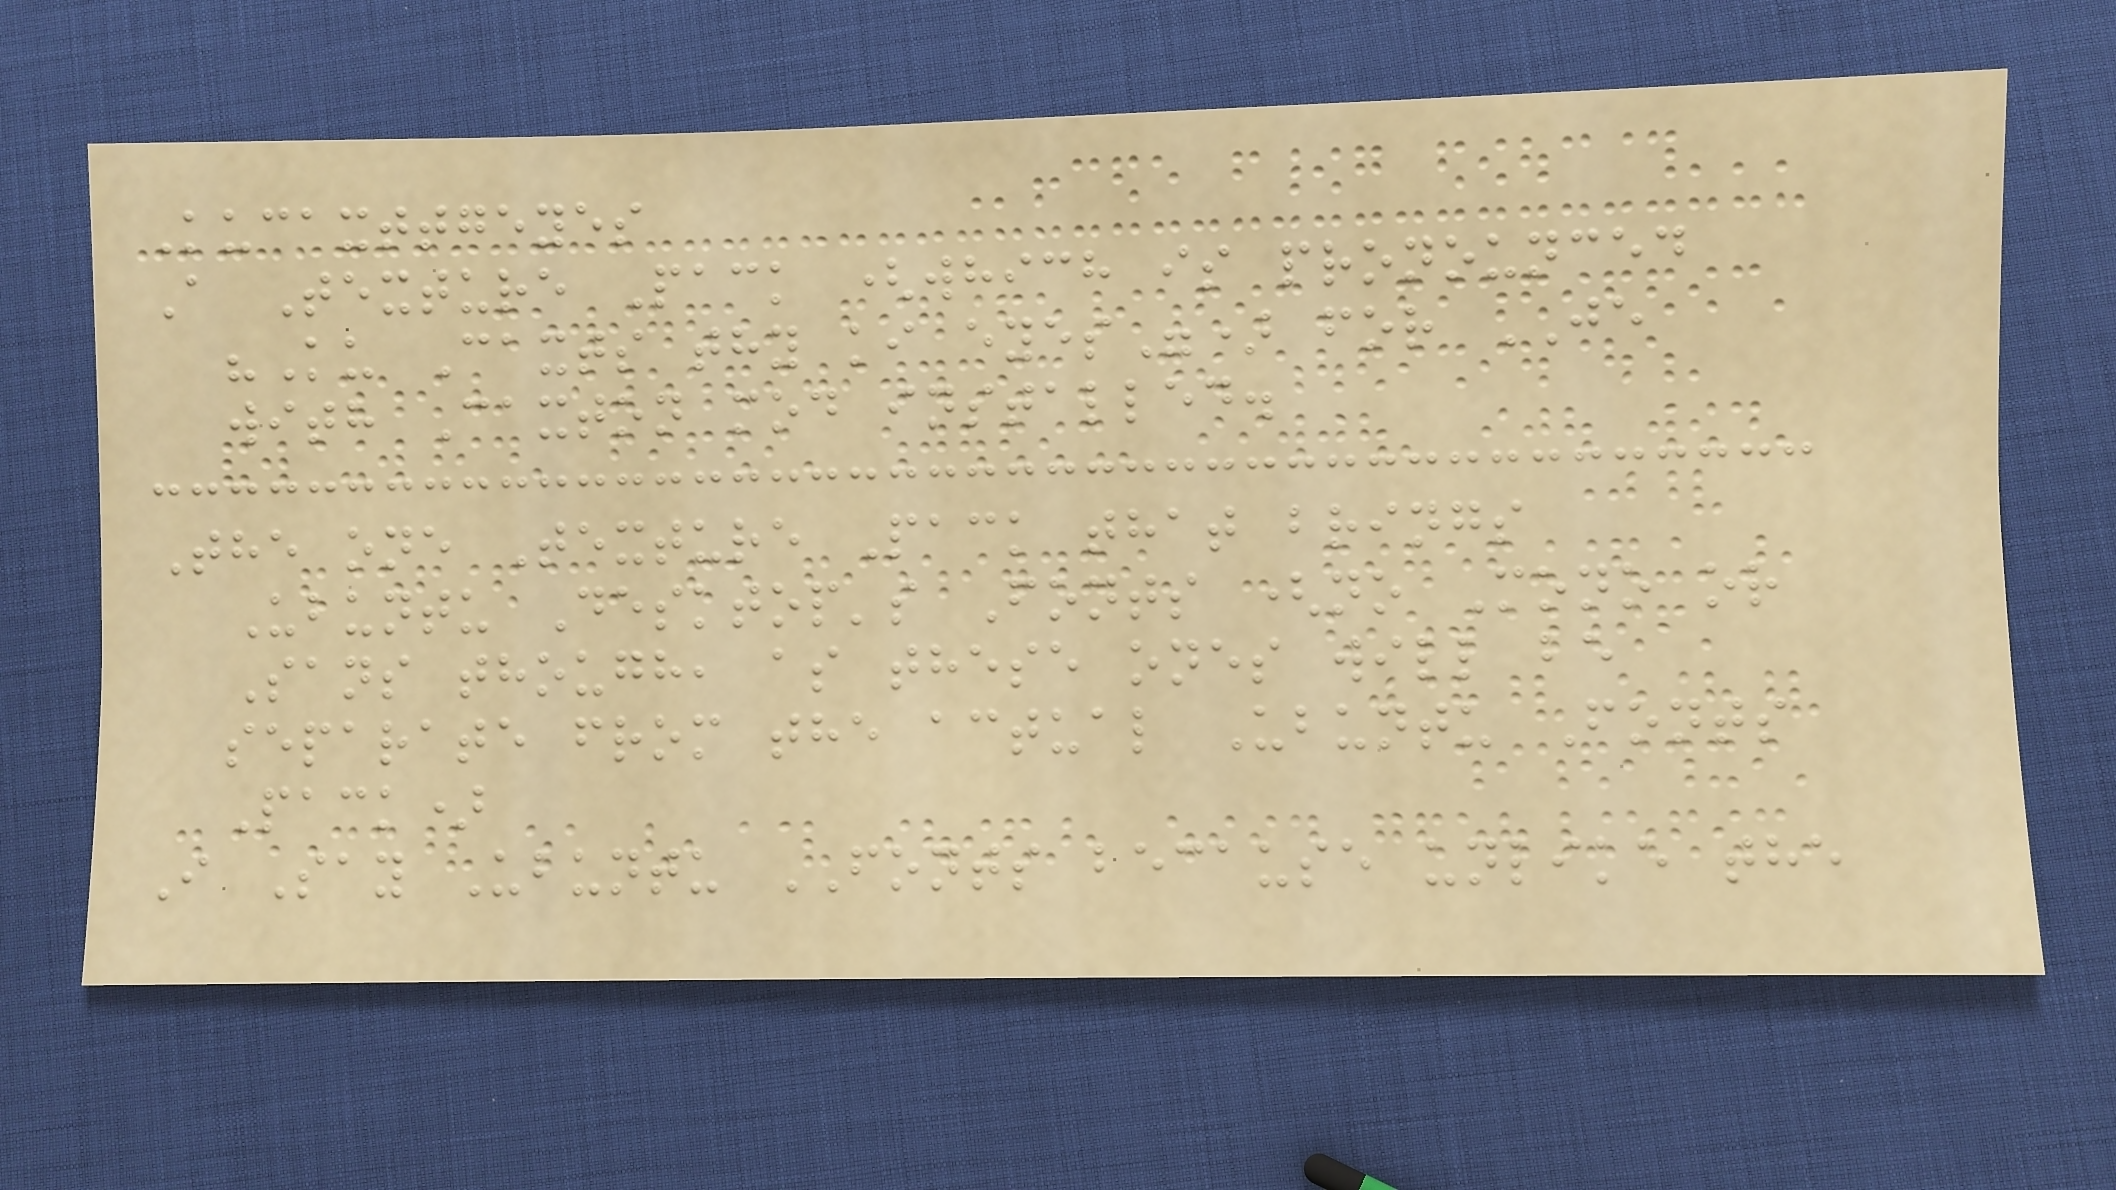Kucaxttgeyes
A Texture Pack (which is pronounced
"Ku Caxts thy ki eyes") for JE
with Caxton mod installed.
The one Texture Pack that brings
Ubuntu Desktop's Fonts (no Mono or
Sans though, as these ones will be
separate from the actual Ubuntu Fonts
Pack)
I Say Ubuntu FONTS because unlike the
